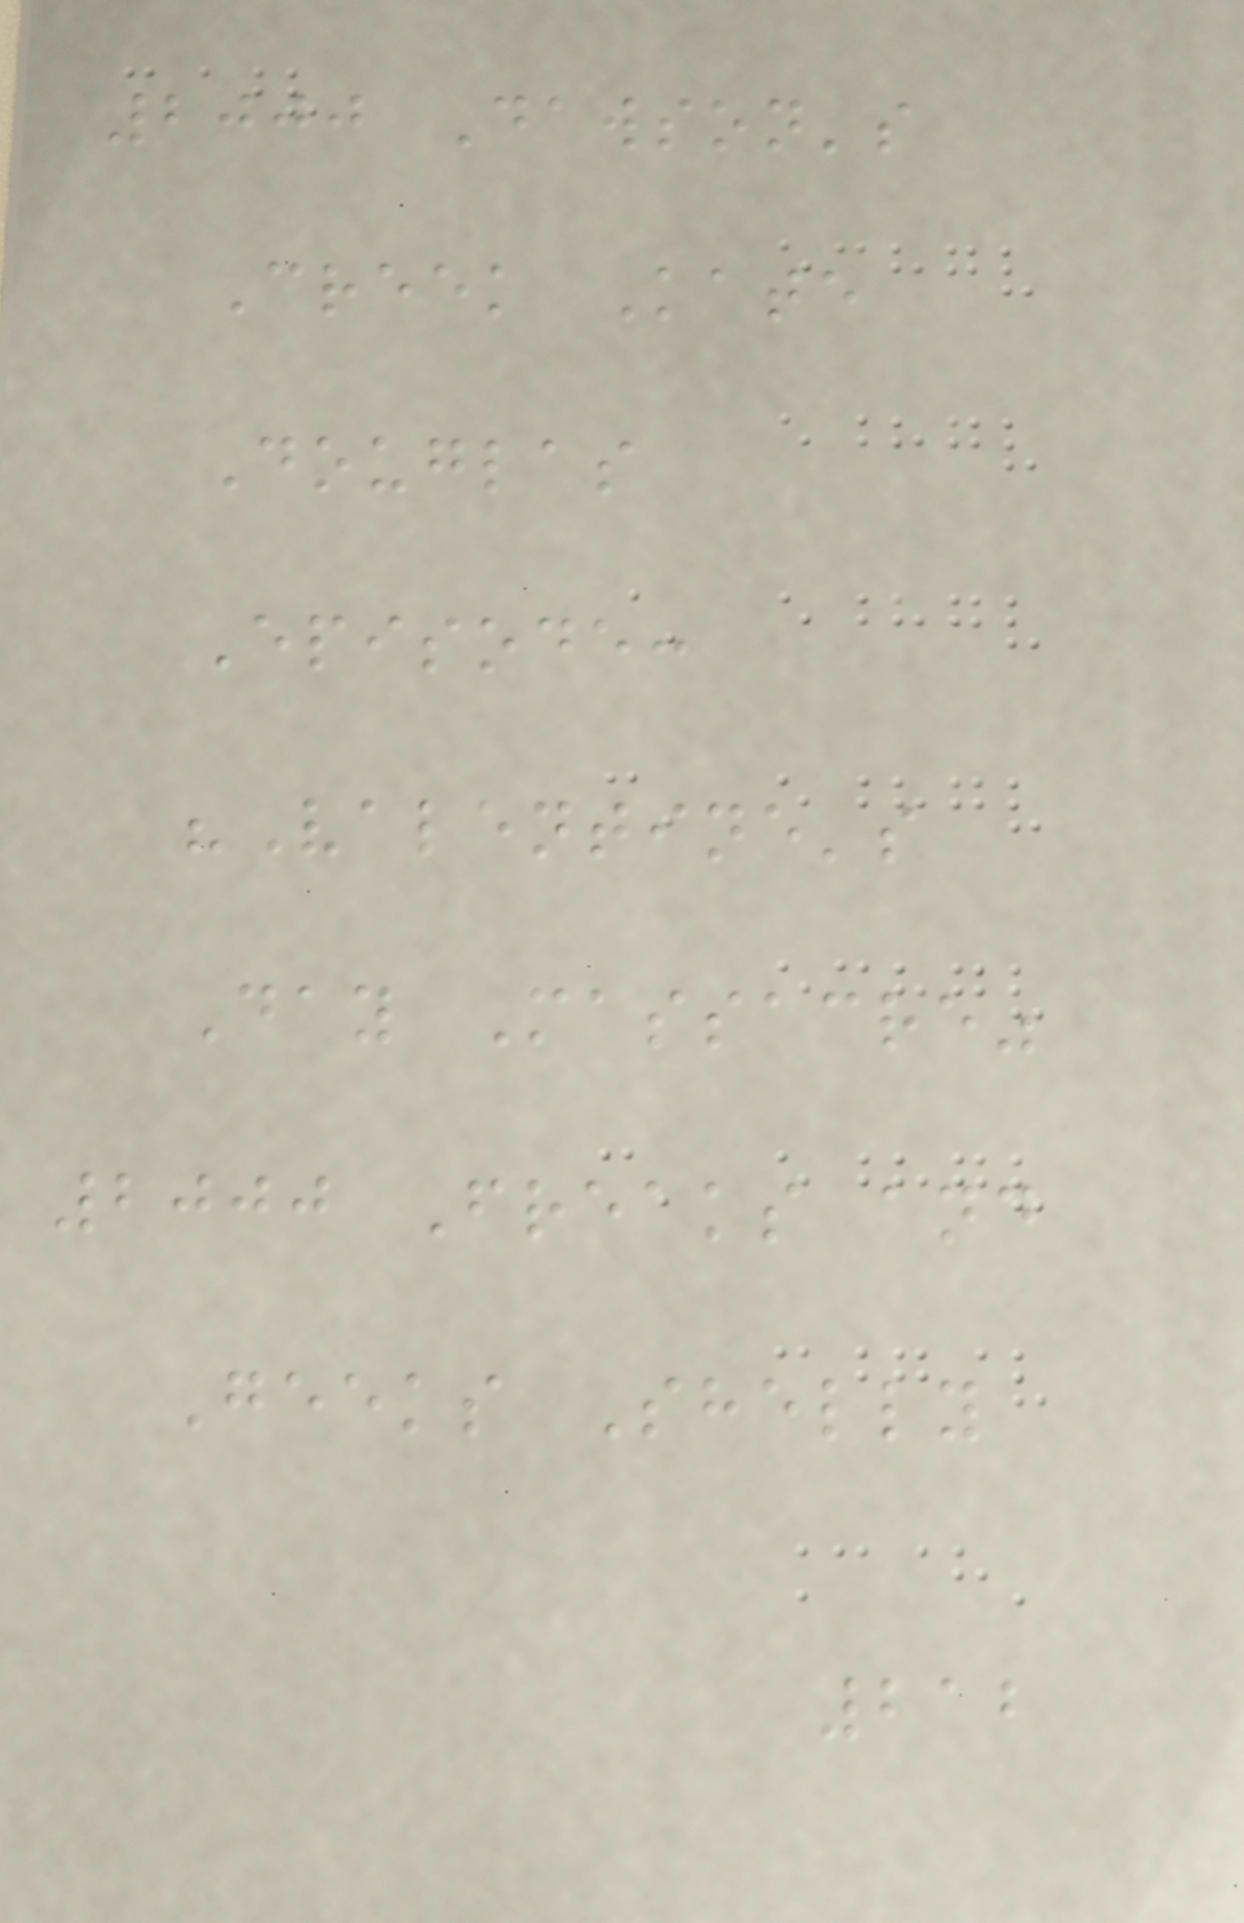2000 Dawson's
Creek Kate
Douglas
Episode:
"Valentine's
Day Massacre"
2000 Freaks and
Geeks Shelly
212
